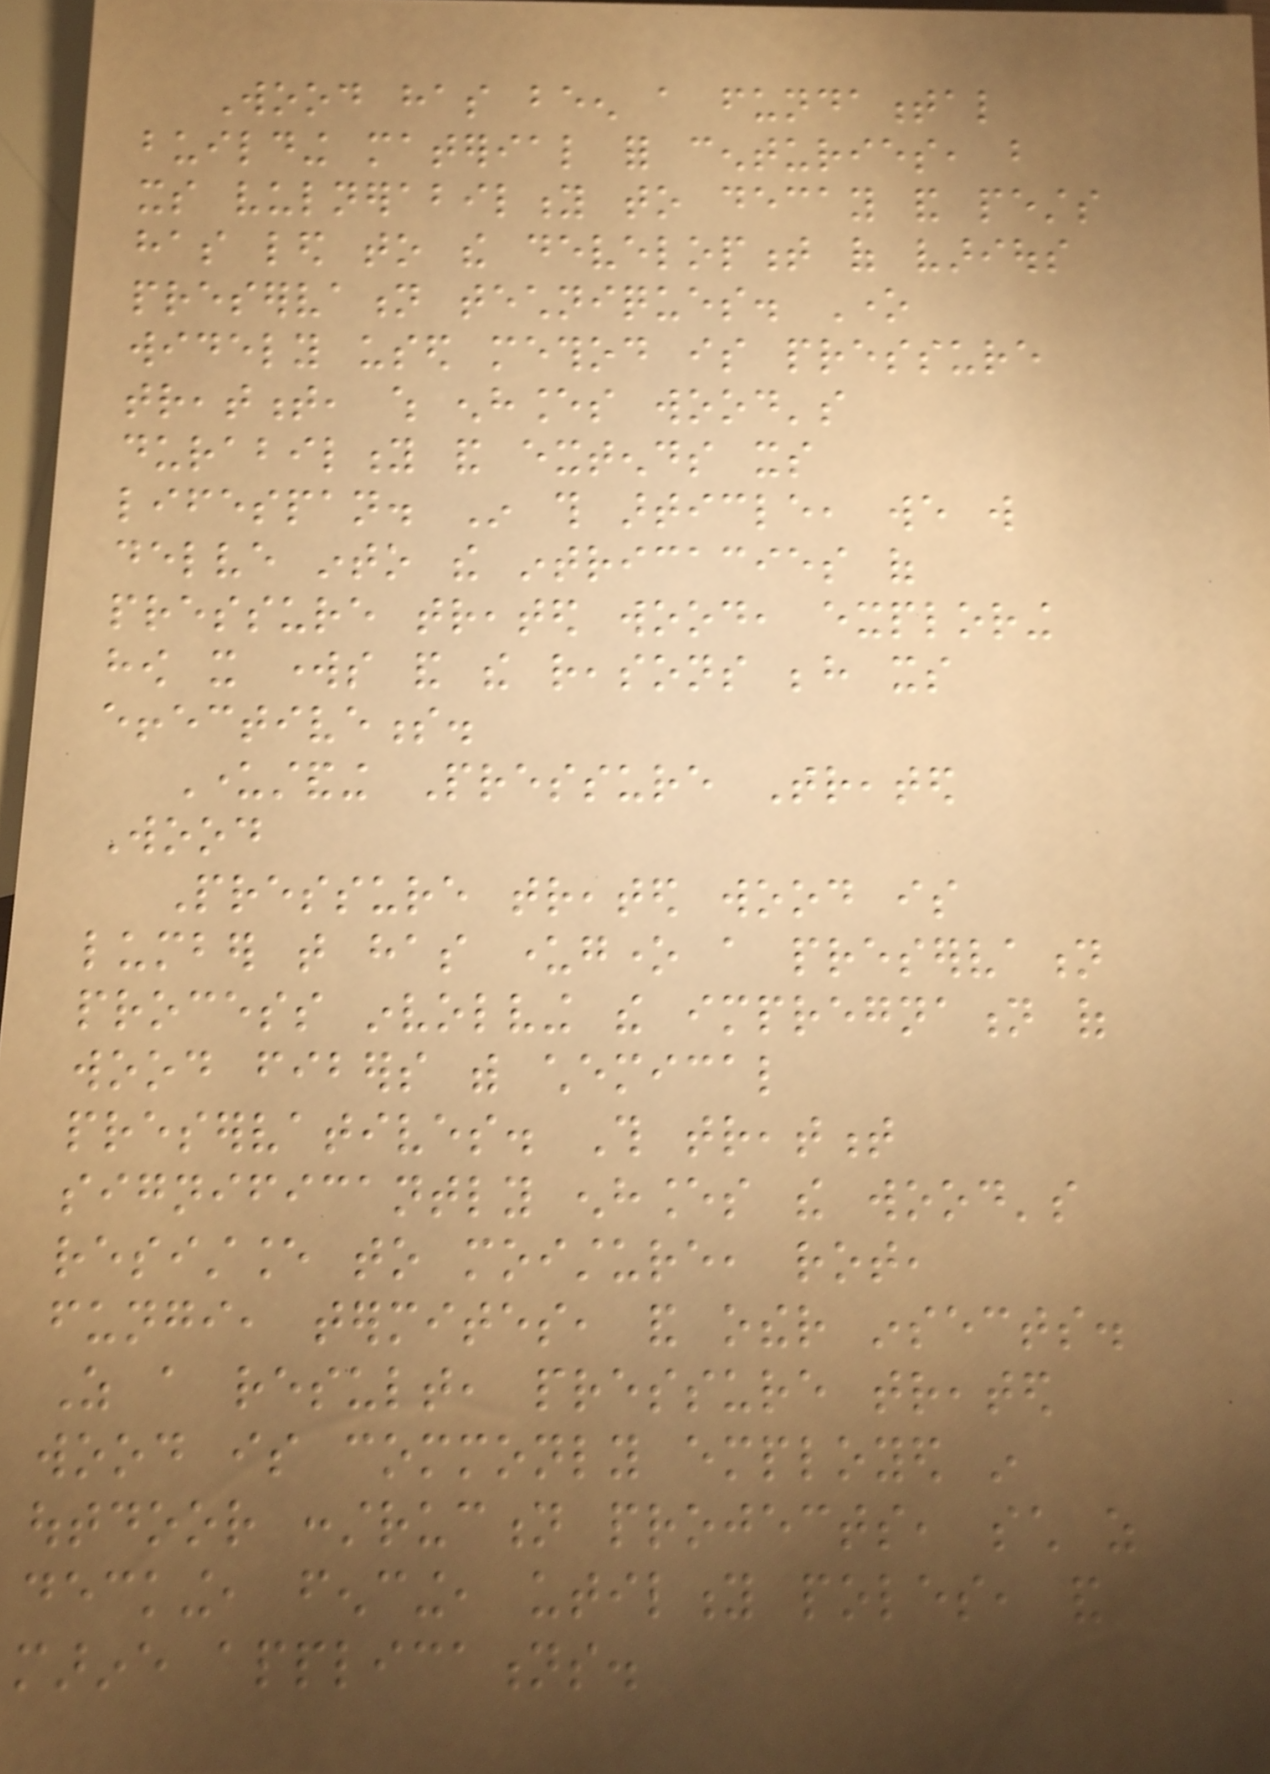Wood has been a fundamental
building material for centuries, but
its vulnerability to decay and pests
has led to the development of various
preservation techniques. One
widely used method is pressure
treatment, which enhances wood's
durability and extends its
lifespan. In this article, we will
delve into the intricacies of
pressure treated wood, exploring
how it works and the reasons behind its
effectiveness.
Understanding Pressure Treated
Wood
Pressure treated wood is
lumber that has undergone a preservation
process involving the impregnation of
wood fibers with chemical
preservatives. This treatment
significantly enhances the wood's
resistance to moisture, rot,
fungi, termites, and other insects.
As a result, pressure treated
wood is commonly employed in
outdoor construction projects, such as
decking, fencing, utility poles, and
marine applications.
